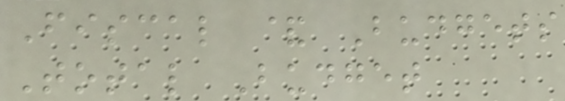Fiscal & Budgets
Total Budget
